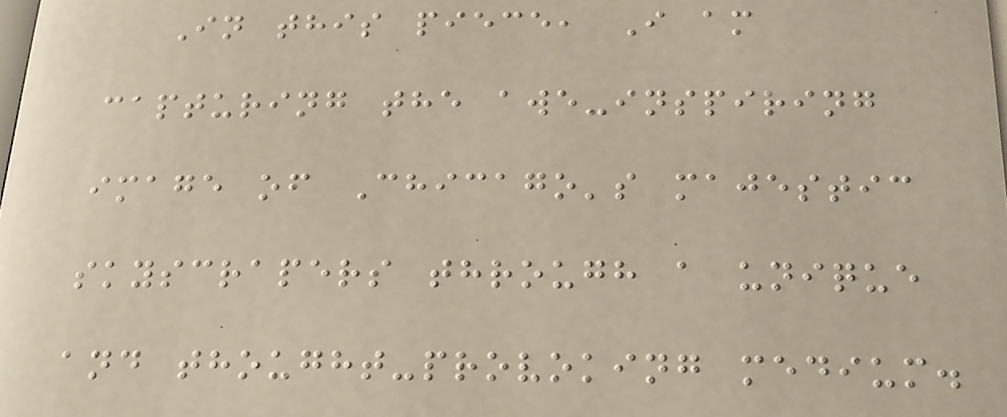In this piece, I am
capturing the awe-inspiring
image of Chicago's majestic
skyscrapers through a unique
and thought-provoking medium.
